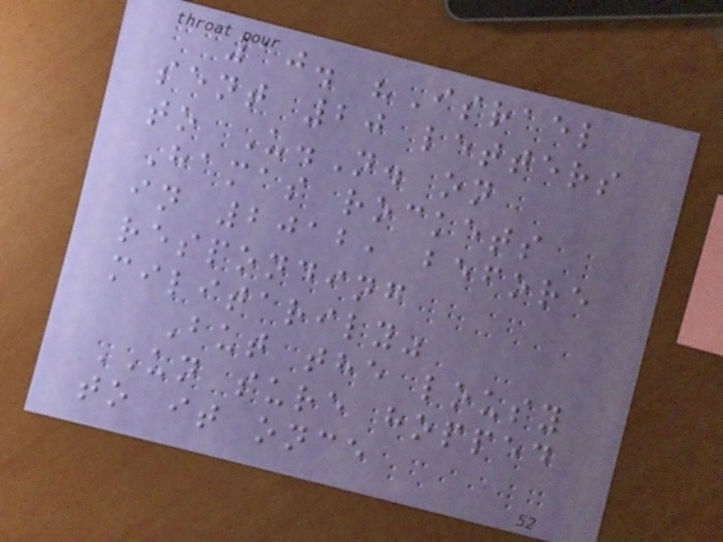10. "Israel
sent 20 letters
to U.N. on
Hamas rockets
in 2012, before
responding
militarily"
But the lousy
UN sure hopped
to it once
